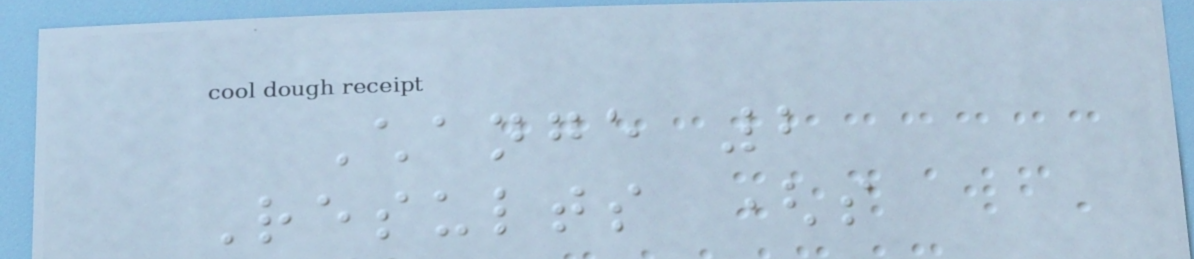Change 2
Results (so
